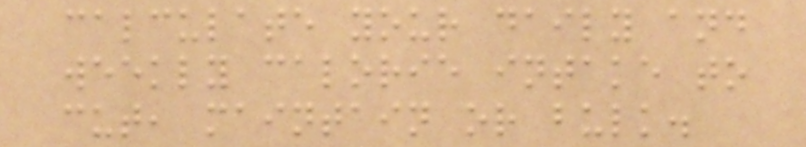calculate your daily and
weekly calorie intake to
cut, maintain or bulk.
